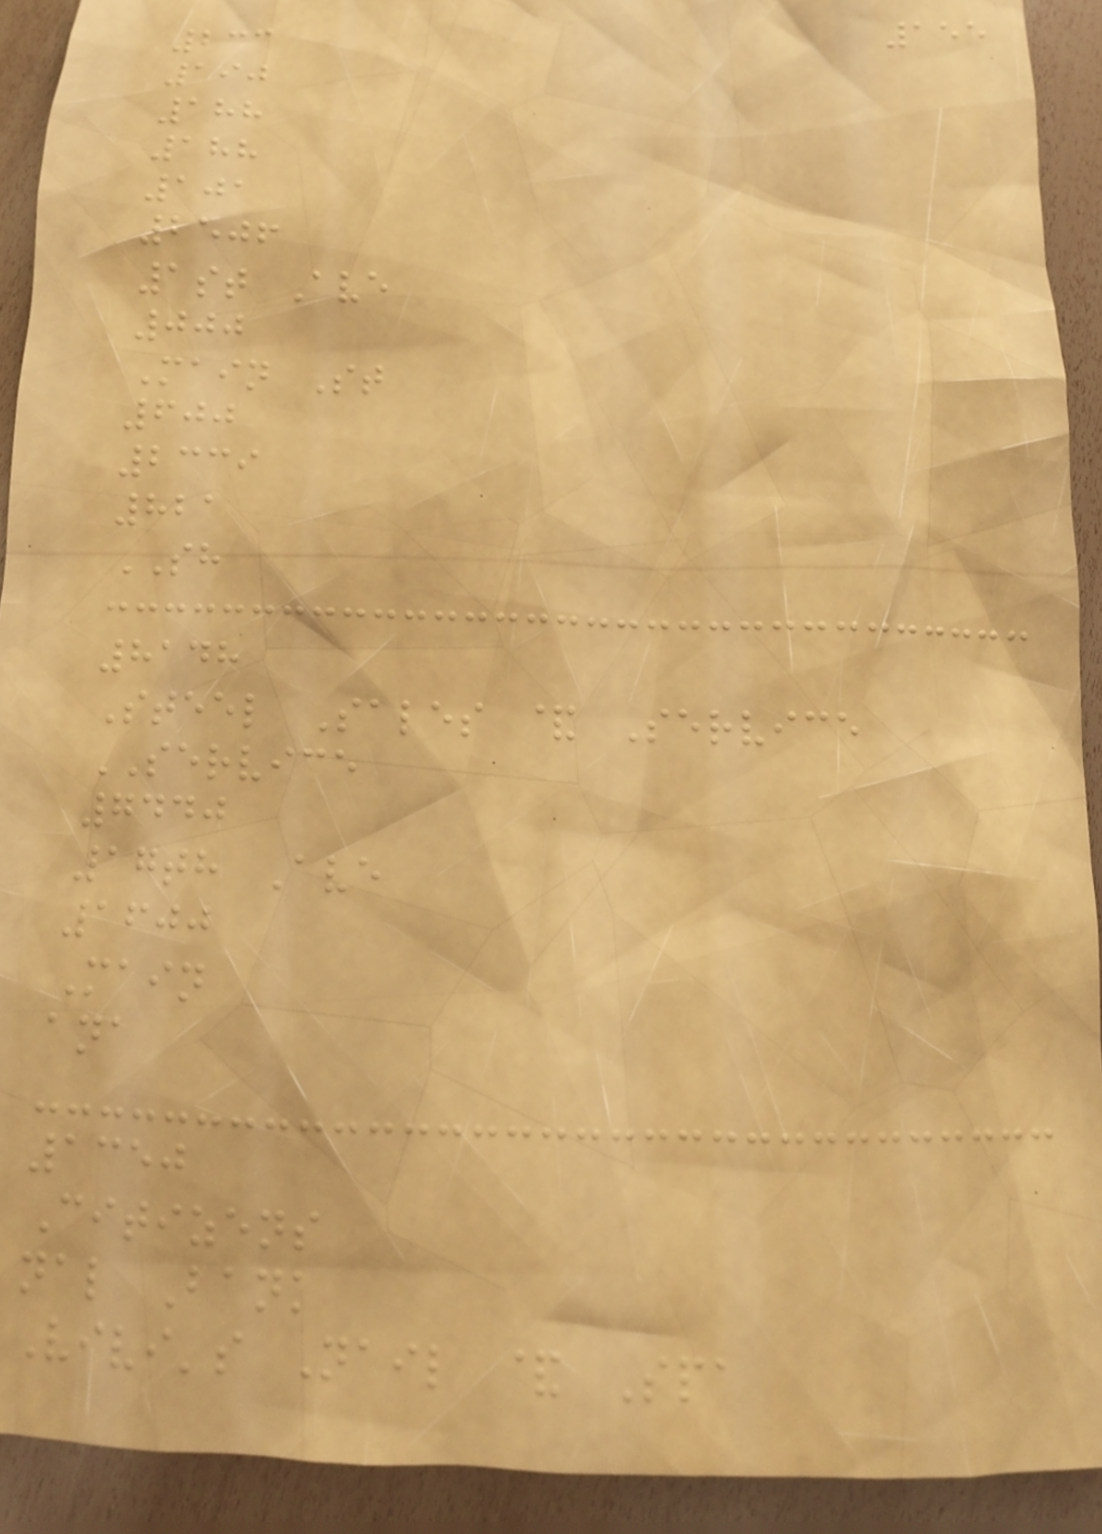155
233
190
188
188
101
2506
1st Ave
000
Main St
600
2339
821
SH
8148
Steel Sales & Service
SERVICE
7440
17th Ave
1600
Main
ana
1350
Citizens
nal Bank
Vivi's Nail & Spa
